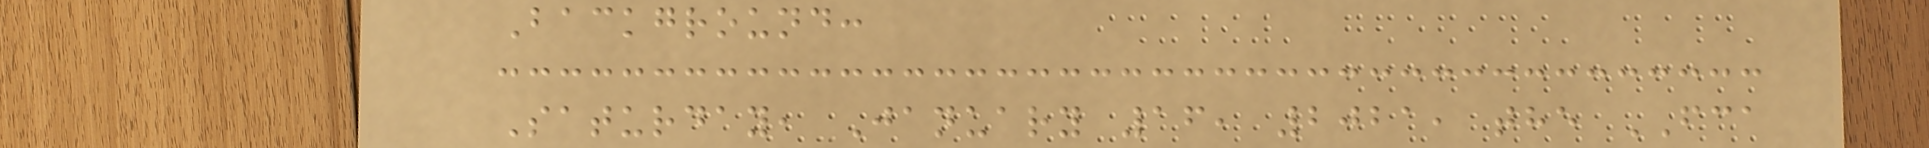Background:
Saturday, January 16, 2021, the FCA
